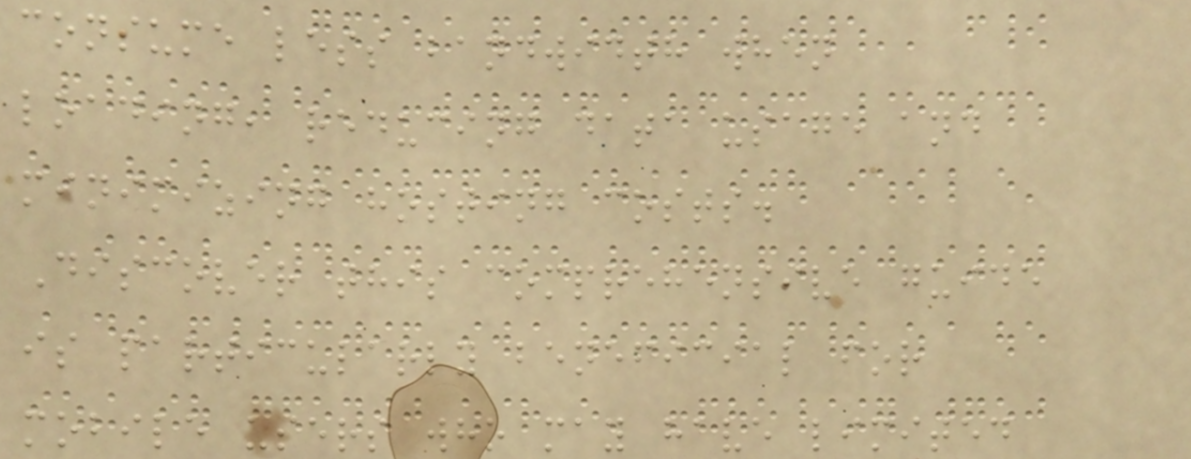consume less bandwidth when
loading, reducing data usage and
minimizing hosting costs.
Discover this comprehensive guide
is particularly beneficial for
mobile users who may have limited
